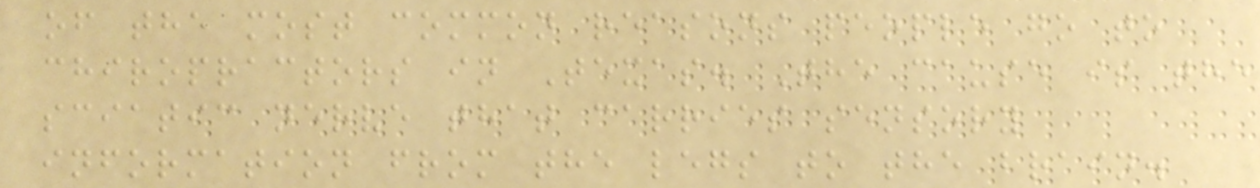of the most common reasons people go to
chiropractors in Texas. The cause is the
sciatic nerve that carries sensory
information from the legs to the brain.
